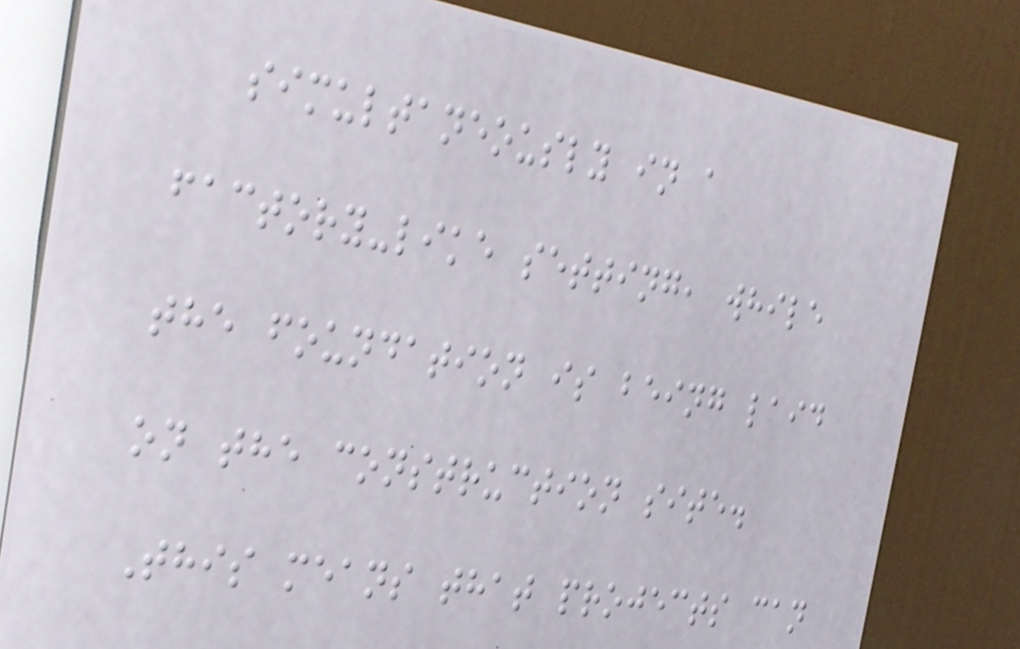simultaneously in a
factory-like setting, while
the foundation is being laid
on the construction site.
This means that projects can
